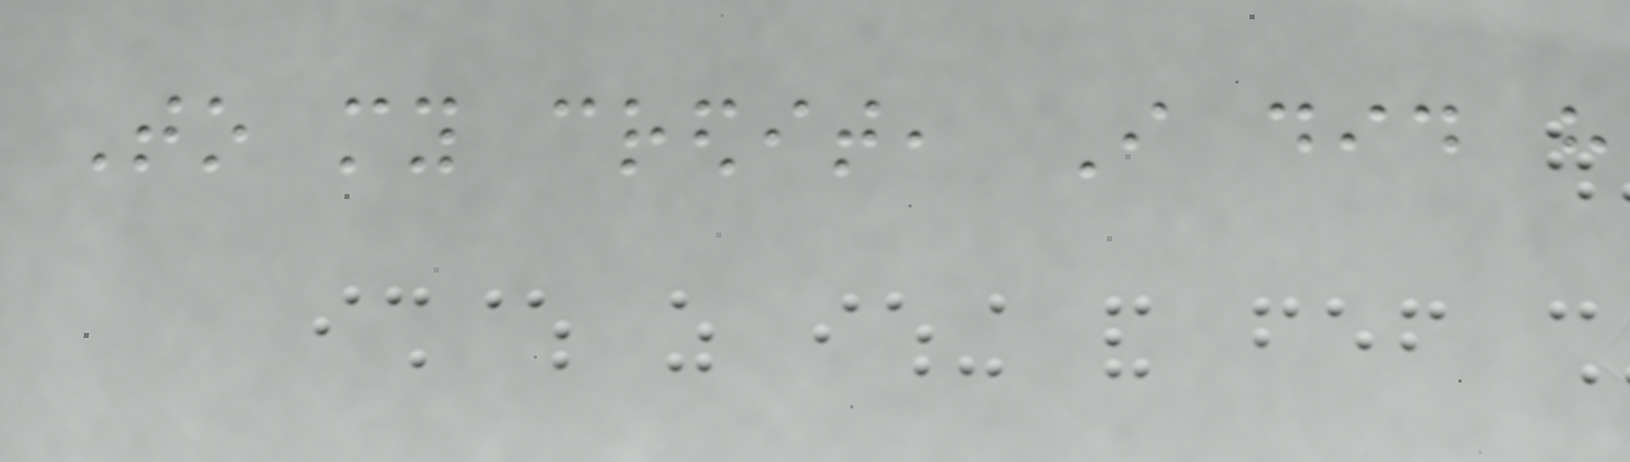To my credit, I did have
